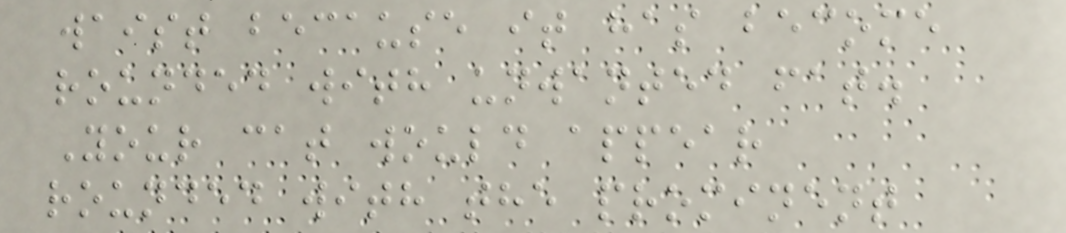waist because it has become
rounded with unwanted fat.
Your cat would appear
rounded with the prominent
